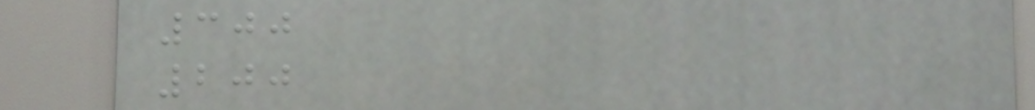300
200
